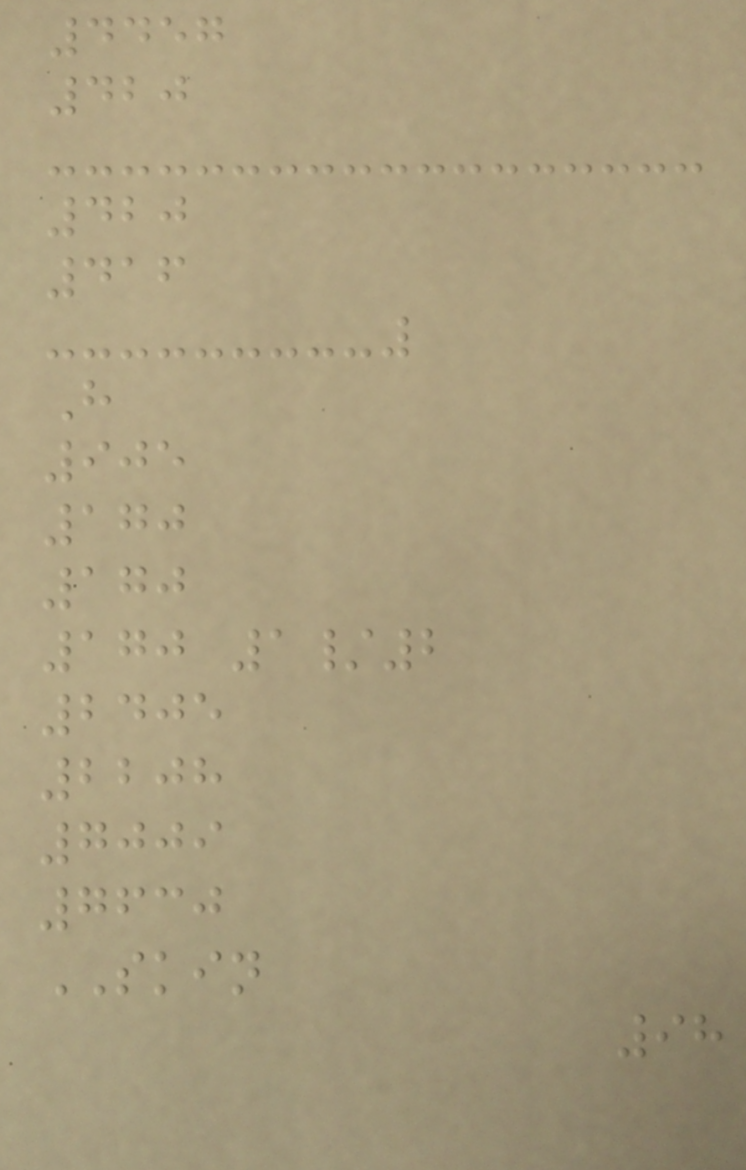4457
420
420
416
H
905
170
170
170 1/2
2405
2208
7009
7630
SKIN
98
